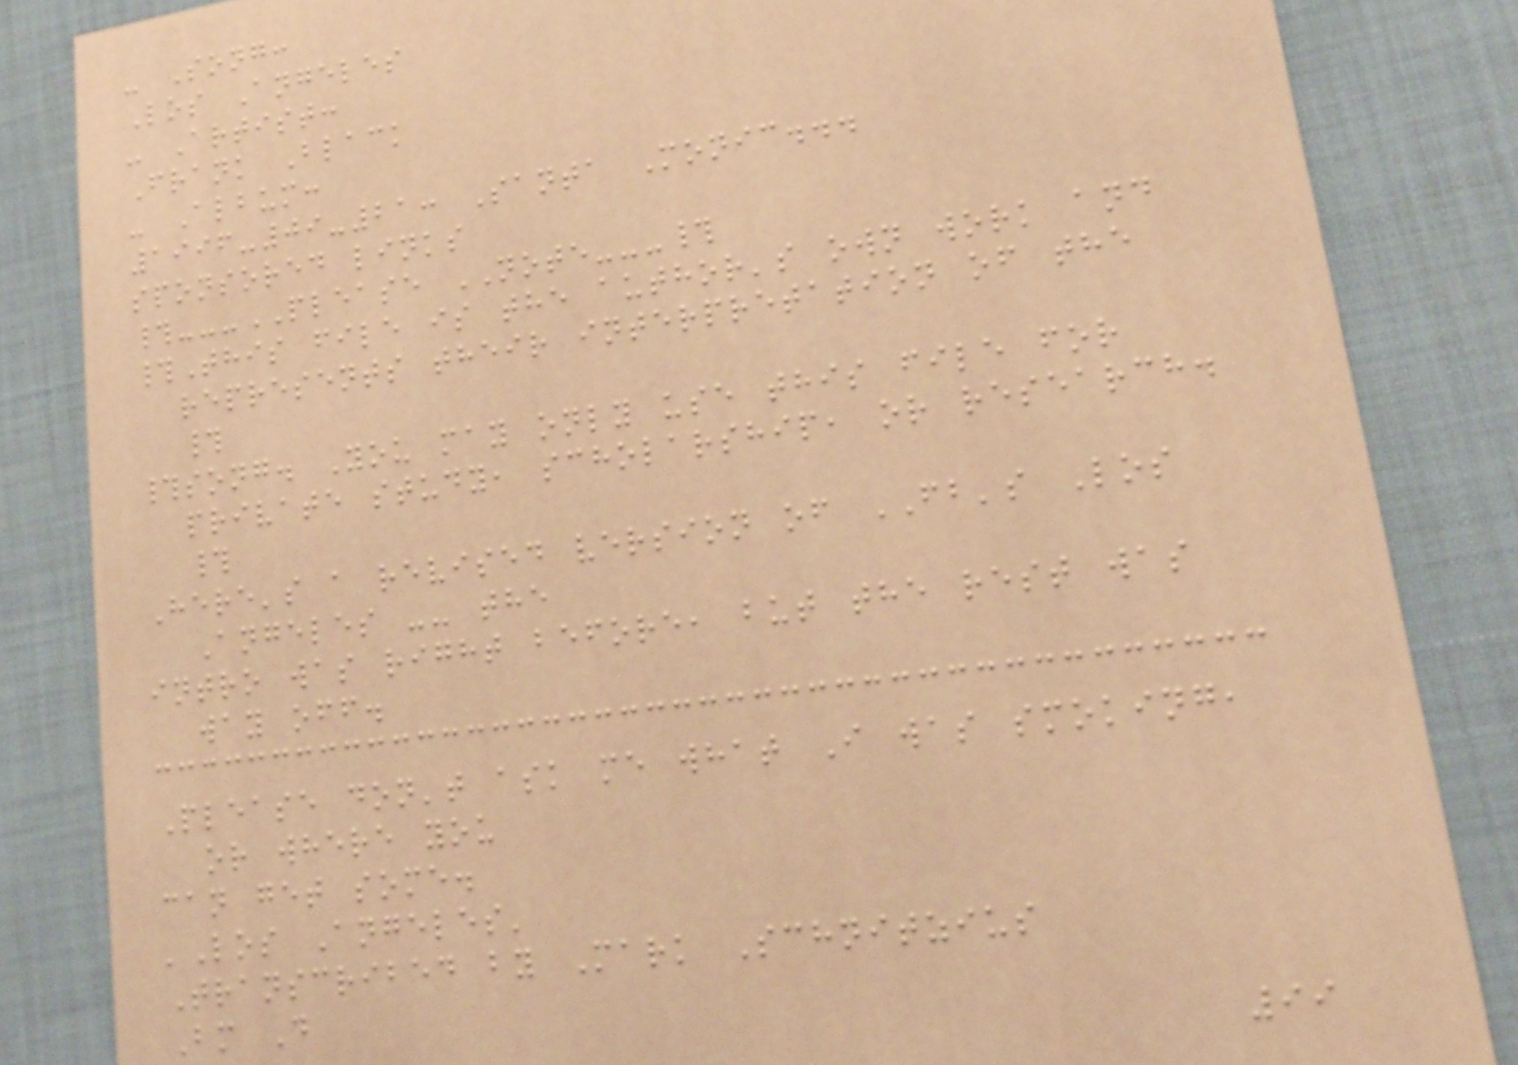- Song:
Los Angeles
- Artist:
Frank Black
- Album:
1996-09-21: Santa Monic...
sponsored links
#---PLEASE NOTE---#
#This file is the author's own work and
represents their interpretation of the
#
#song. You may only use this file for
private study, scholarship, or research.
#
Here's a revised version of FB's Los
Angeles -- the
intro was right before, but the rest was
way off.
Please don't ask me what I was smoking,
or where you
can get some.
'Los Angeles'
Transcribed by Mark Schnitzius
Bm D
99
